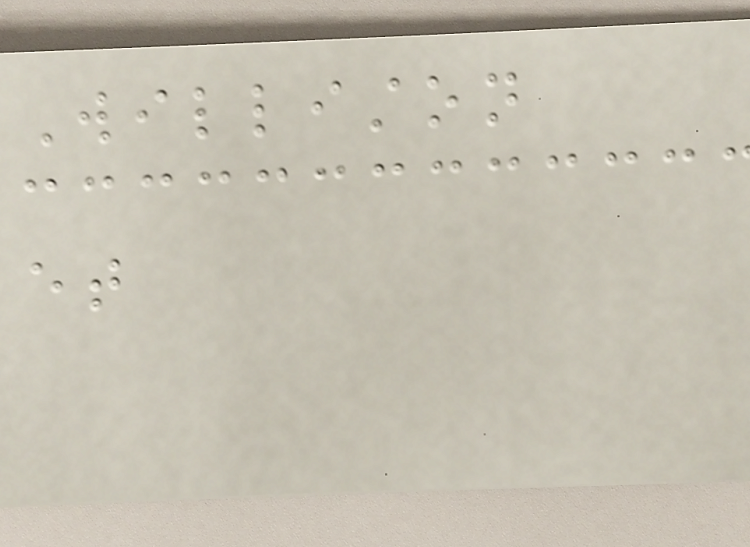Williston
et
